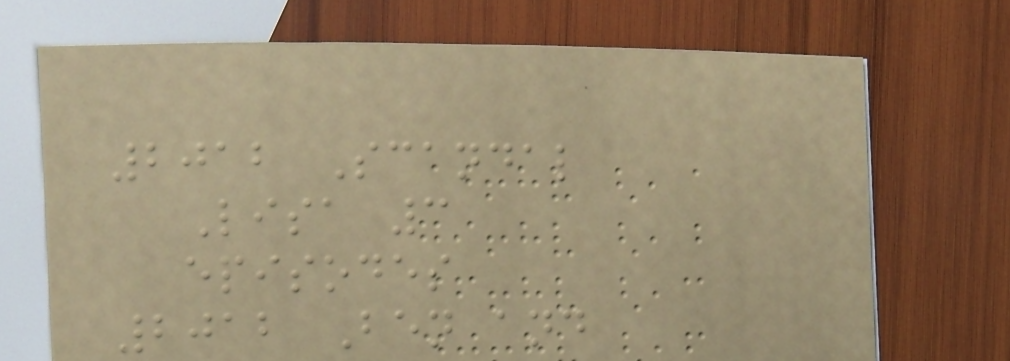2012 Scandal
Lisa 3
episodes
2012 Ben and
